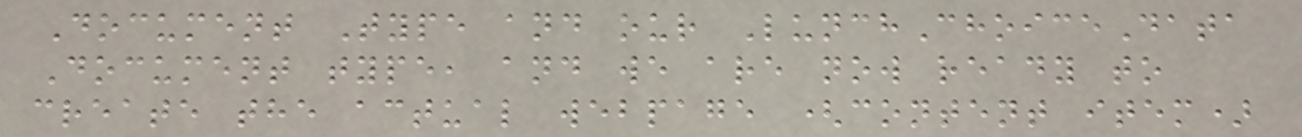Document Type and our LunchChoiceData
Document type, and we are now ready to
create the actual webpage (content item)
